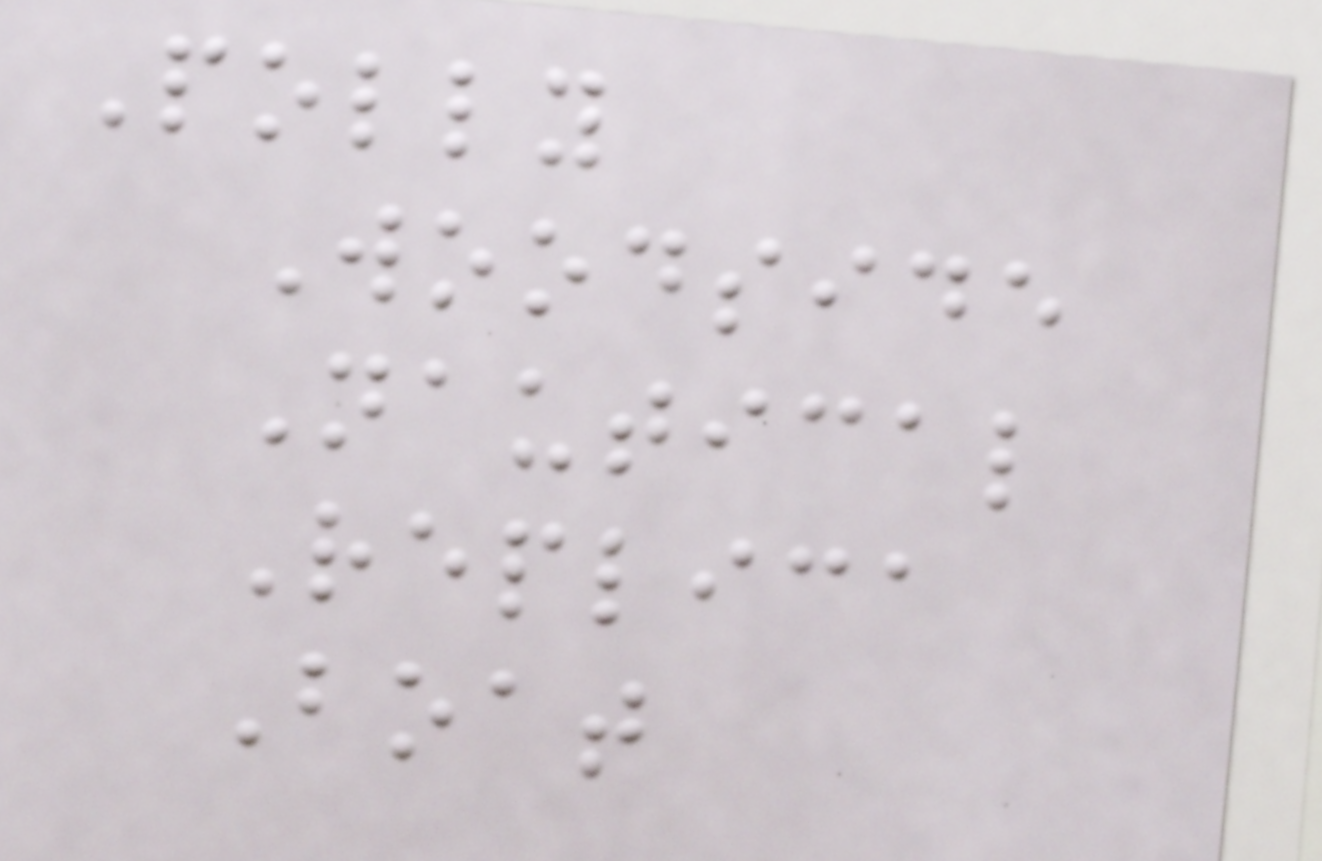Polly
Woodside
Nautical
Replica
Boat
